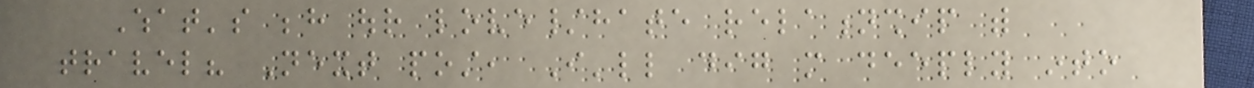What's behind our love/hate relationship with
travel? Next post, I'll dig more deeply into
